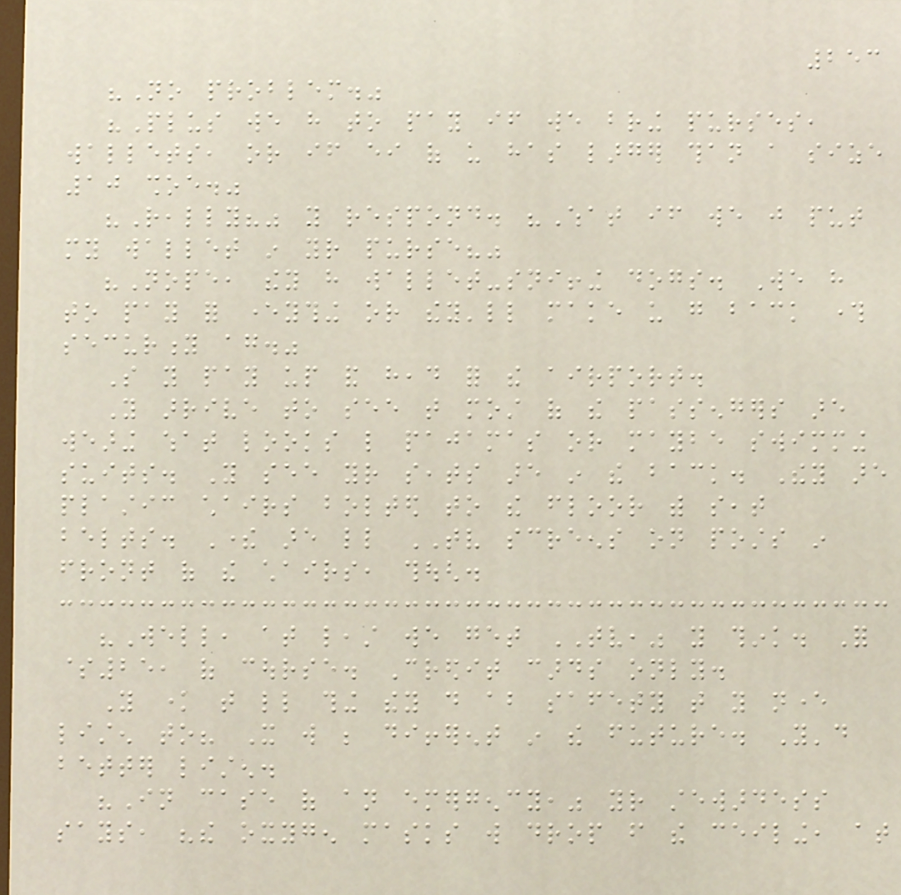253
"No problem."
"Plus we have to pay if we bring purses,
wallets, or if either of us has larger than a size
10 shoe."
"Really?" you respond. "What if we just put
my wallet in your purse?"
"Nope, they have wallet-sniffing dogs. We have
to pay for everything or they'll make us go back through
security again."
So you pay up and head for the airport.
You arrive to see that most of the passengers are
wearing what looks like pajamas or maybe swimming
suits. You see your seats are in the back. They are
plastic chairs bolted to the floor with seat
belts. There are little TV screens on posts in
front of the chairs, though.
"Well, at least we get TV," you think. For
$25, of course. Credit cards only.
You know that little thing they do about safety that you never
listen to? It will be different in the future. You'd
better listen.
"In case of an emergency," your stewardess
says, "the oxygen masks will drop from the ceiling, at
